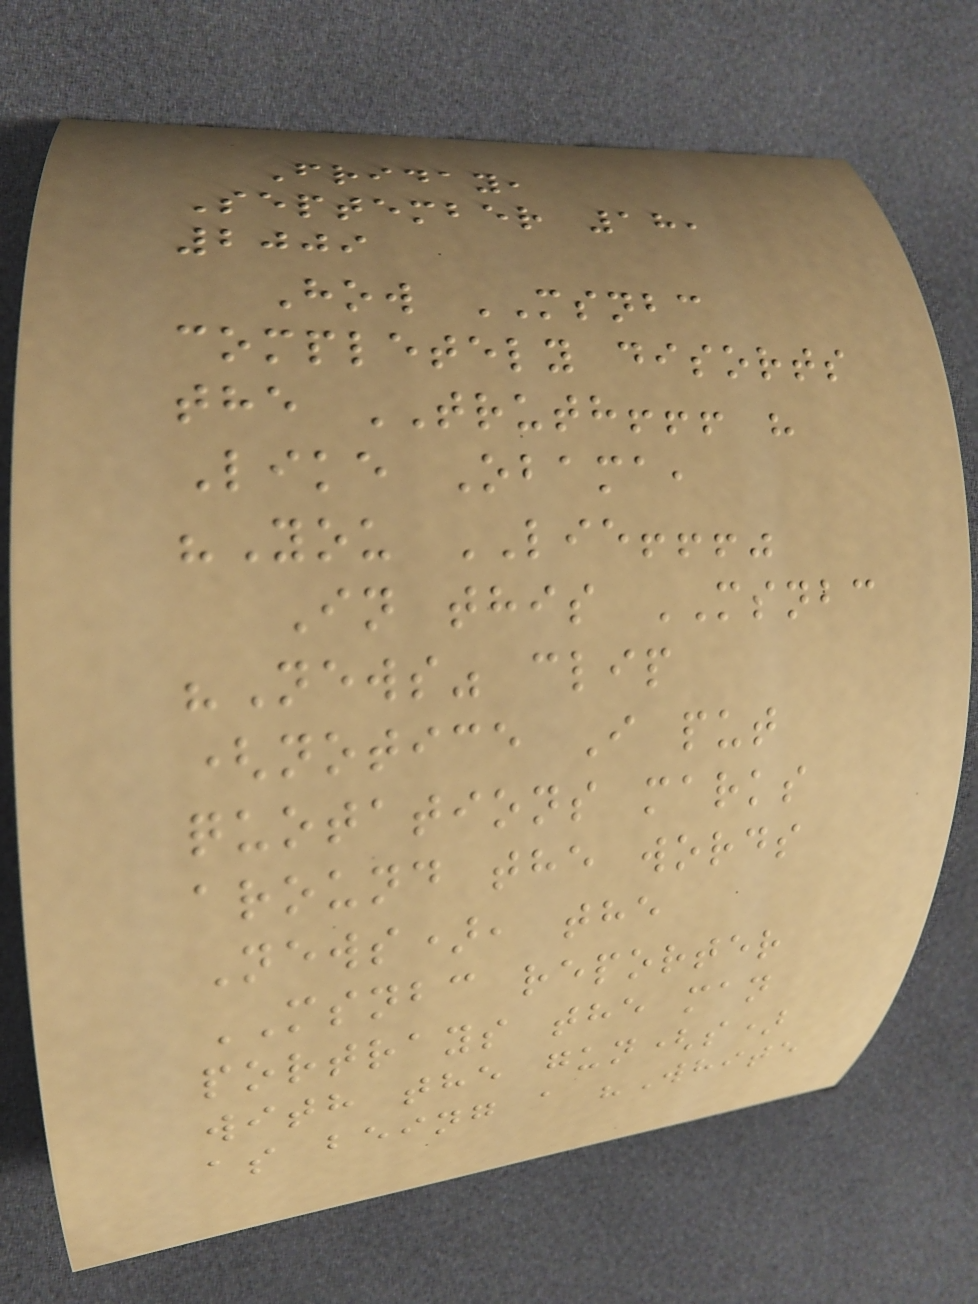Friday,
September 18,
2009
How MSNBC
completely disorts
the TRUTH!!! "
Like Obama,
"You LIE!!!"
In this MSNBC
"News" clip
(notice I put
quotations marks
around the words
News), the
MSNBC reporter
portrays the man
with the gun(s)
as being a "White
